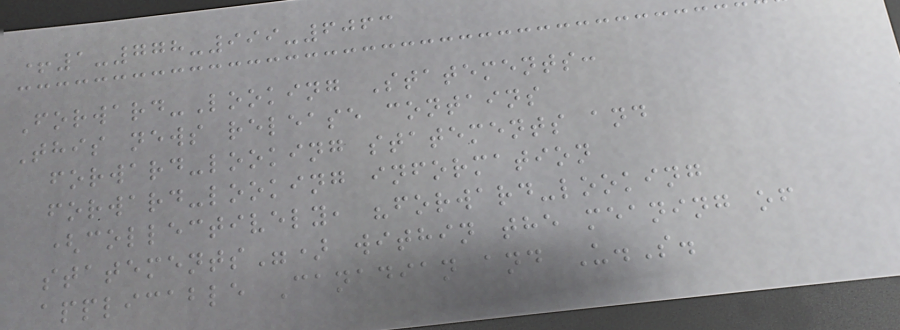+1-778-999-6063
Forward-Looking Statements:
This news release contains
forward-looking statements and
forward-looking information
(collectively, "forward-looking
statements") within the meaning of
applicable Canadian and U.S.
